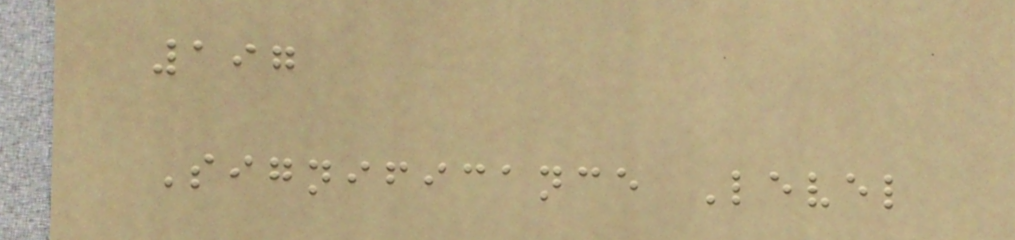197
Significance Level
